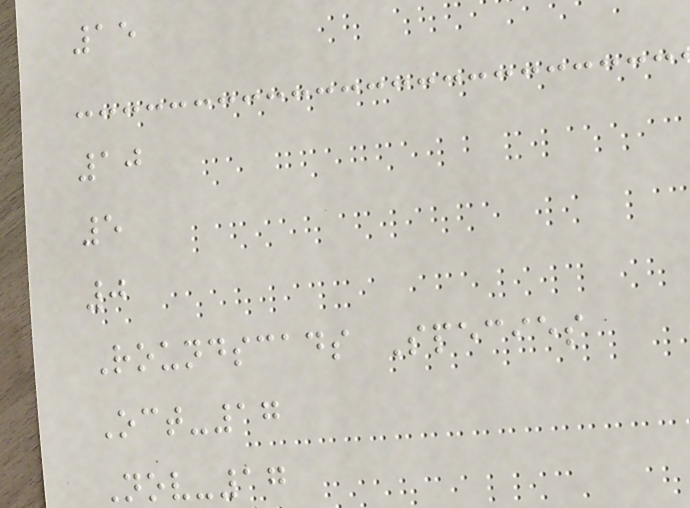15
10
5
0
Roundscads Species
Oct-17
Nov-17
